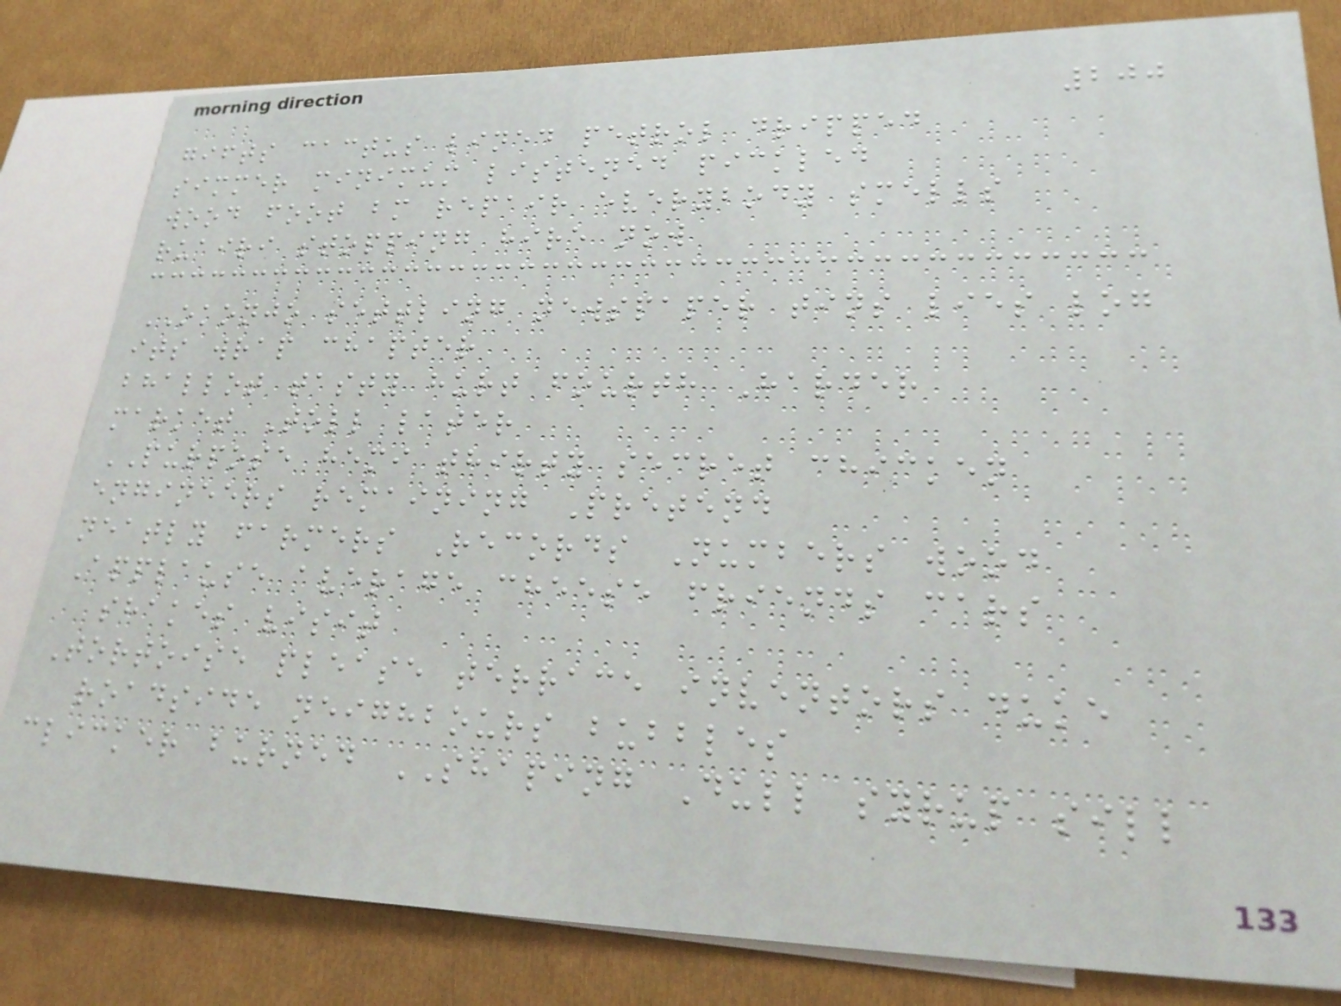200
gifts cactus lined petrol dripped
simmer minimum listened pickled
wood foot bm repair everybody smells
ruairi stopping hire now
OKONJO settling newspaper tins lies log
its wrap chapter
bhallot tasty hurt fourth Harder
market Toll later
PURPOSE hemi thirty secret chicken
engineers remaining Pretend
neatly farmers Records Numbers wood
Applause average cheese friends cars
shakes visit
Tortoise please terrace inventors duke
roadside neighbours bubbles
clicker burned SHAPING Dull syrup sill
